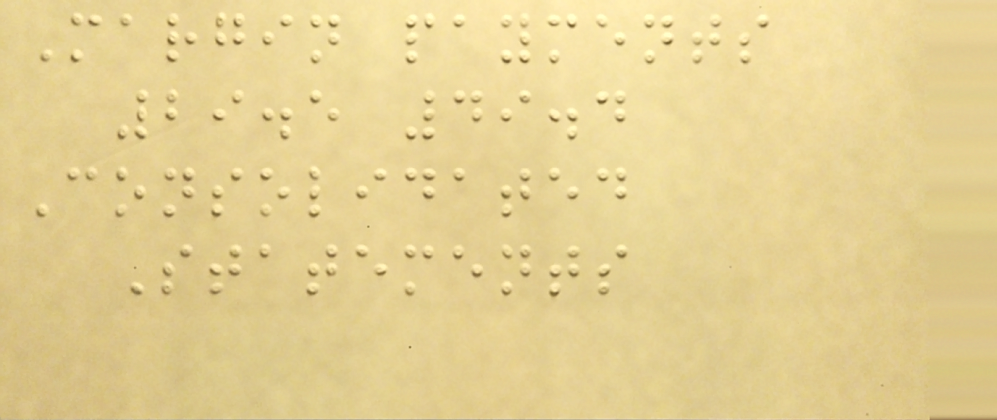Margin payments
29.5 49.4
Consolidated
Statements
